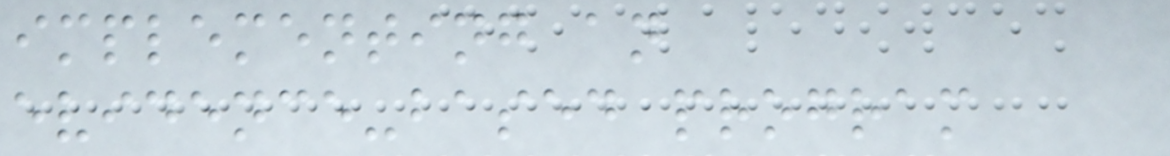implementing an
evidence-based program
